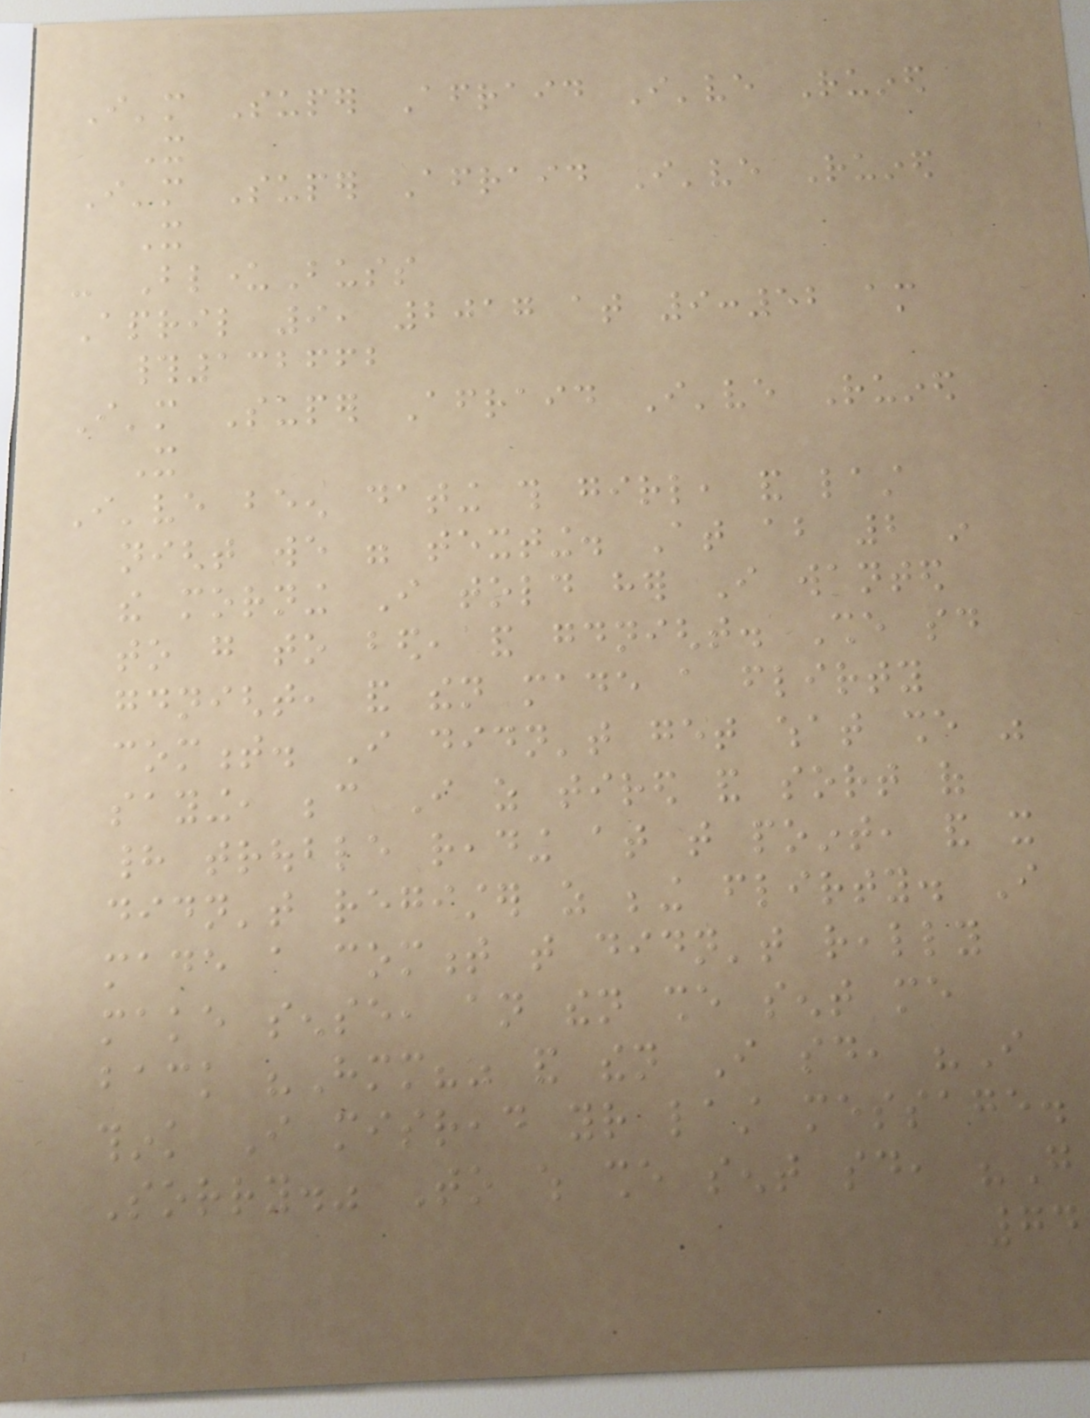I'm Super Afraid I've Ruined
It
I'm Super Afraid I've Ruined
It
- BlunderBuss
April 9, 2017 at 9:52 am
#132662
I'm Super Afraid I've Ruined
It
I've been dating this girl, and last
night we were texting. At about 2 in
the morning I told her I wanted
to go to bed, and goodnight. She said
goodnight, and then made a flirty
comment. I didn't get what she was
saying, because I as tired and sort of
had trouble reading at that point, and it
didn't register as being flirty. I
made a comment that didn't really
make sense, an then she sent me
back "Hmm?" and then I said, "I
think I misread your last message.
Sorry." To which she sent said, "Go
74
